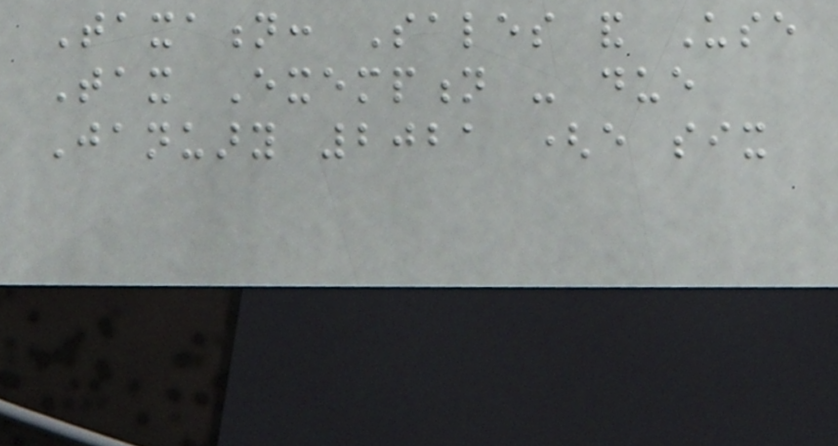Taxation: Sales and Use
Tax Exemption - due
January 2021 (every six
